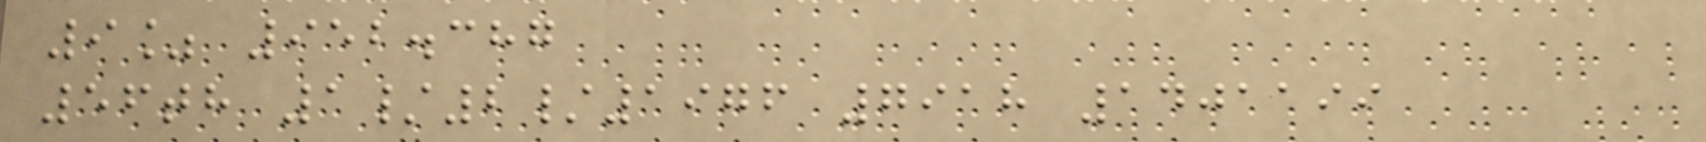9% 952.387
56th 1/2/1976 7918 1401199
